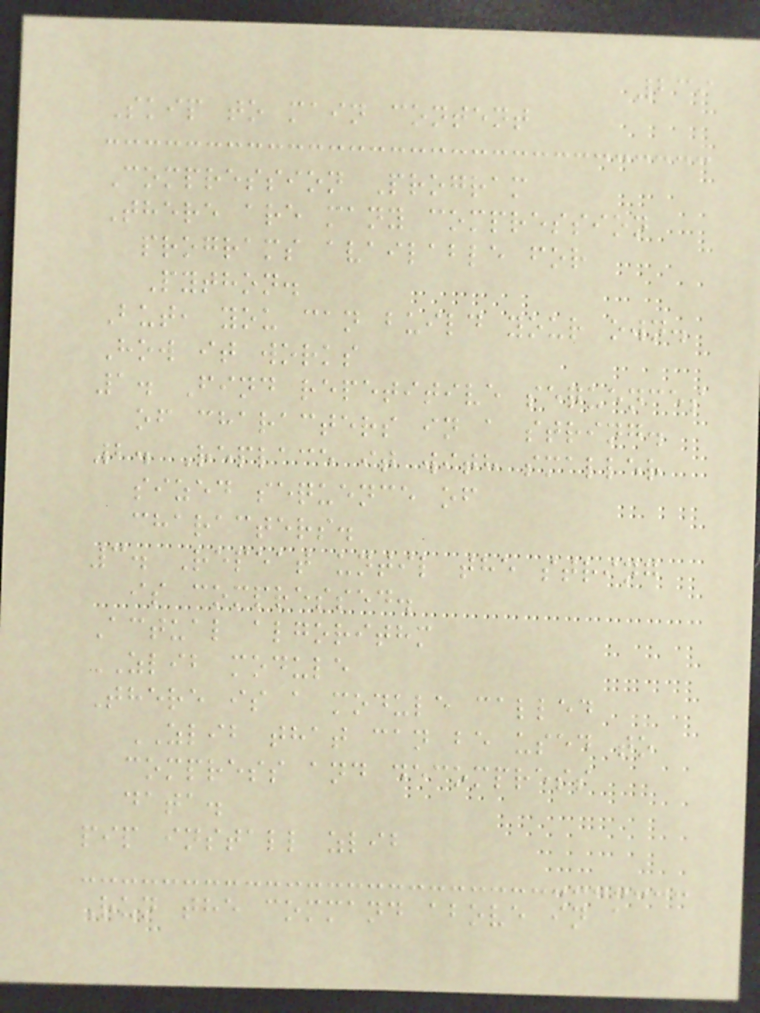239
Skip to main content
Compression Program
There are many compression
programs available for
Python.
But, you can build your own.
How it works
1. Find repetitive sequences
of characters in a string.
2. Replace it with smaller
sized sequence of
characters.
3. Repeat until the string
is compressed.
Actual algorithm
ZLIB module
There is a module called
ZLIB that can be used to
compress and decompress
data.
pip install zlib
Run the command above in a
